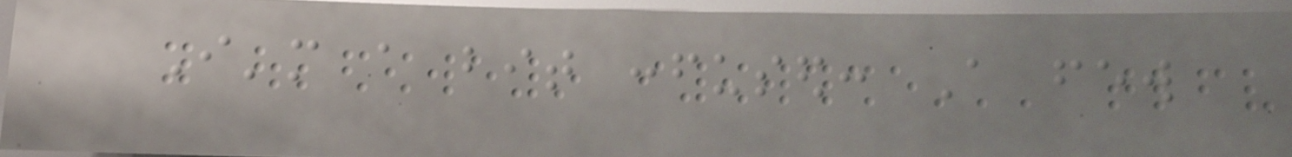I'm a bit confused: A few
